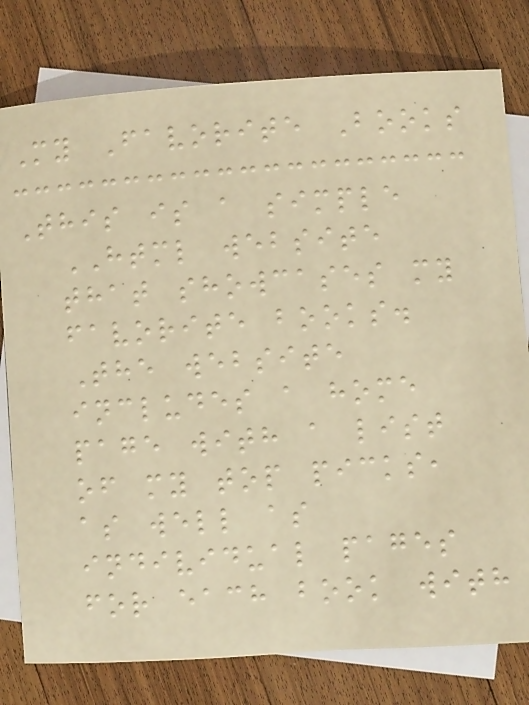My Favorite Books
This is a simple
HTML website
that showcases my
favorite books.
The website
includes a home
page with a list
of my top picks,
as well as
individual pages
for each book with
